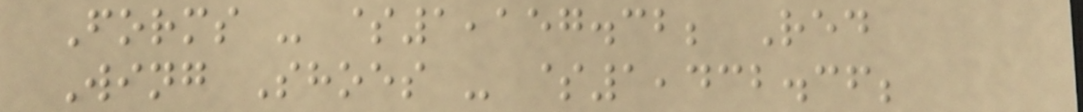Forms - $1,157.32; Red
Wing Shoes - $1,432.36;
